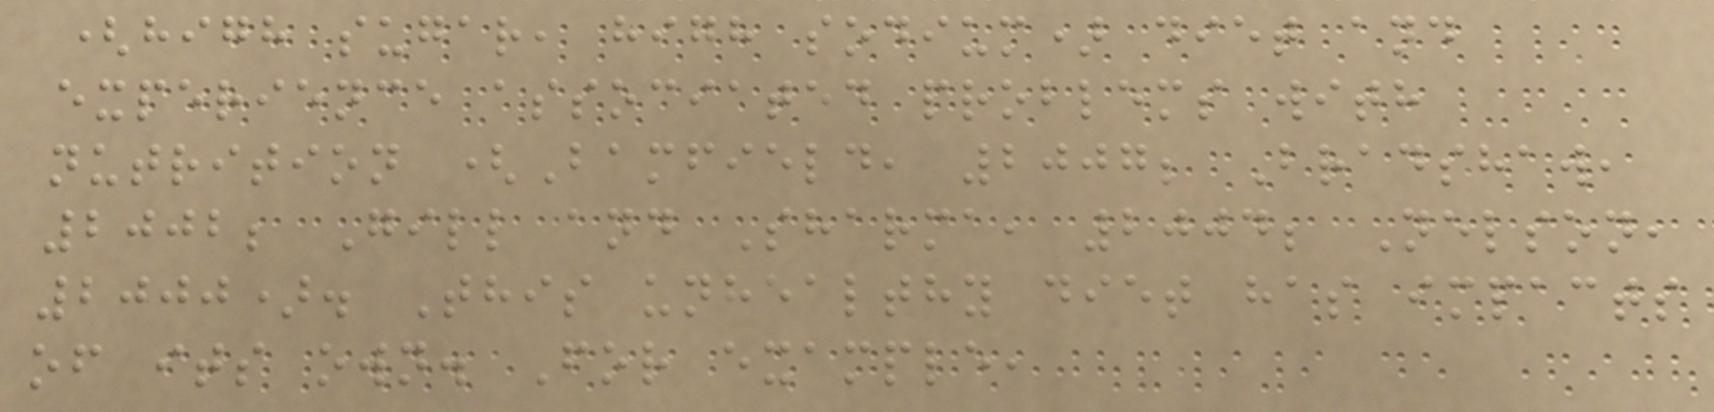(high sugar, high sodium) diet and
experience associated problems with
nutrition (Bamfield, 2007; Bradshaw,
2002; Gill and Sharma, 2004; Nelson,
2000). This unhealthy diet has impacts
of its own. For example,
